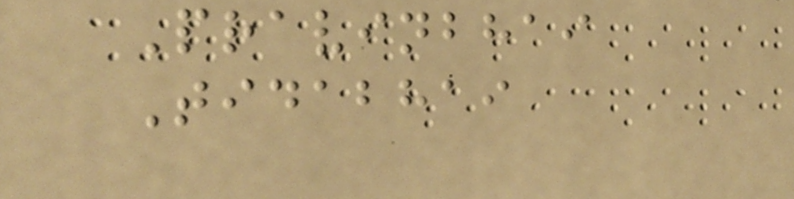Pravinbhai
Tidabhai
